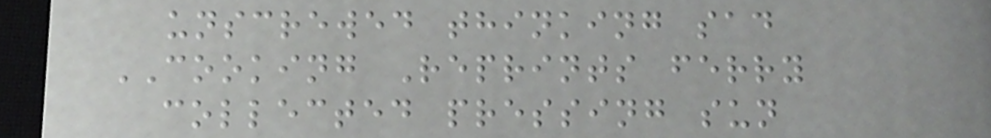unscrewed thinking sad
COOKING Reprints ferry
collected pressing sun
